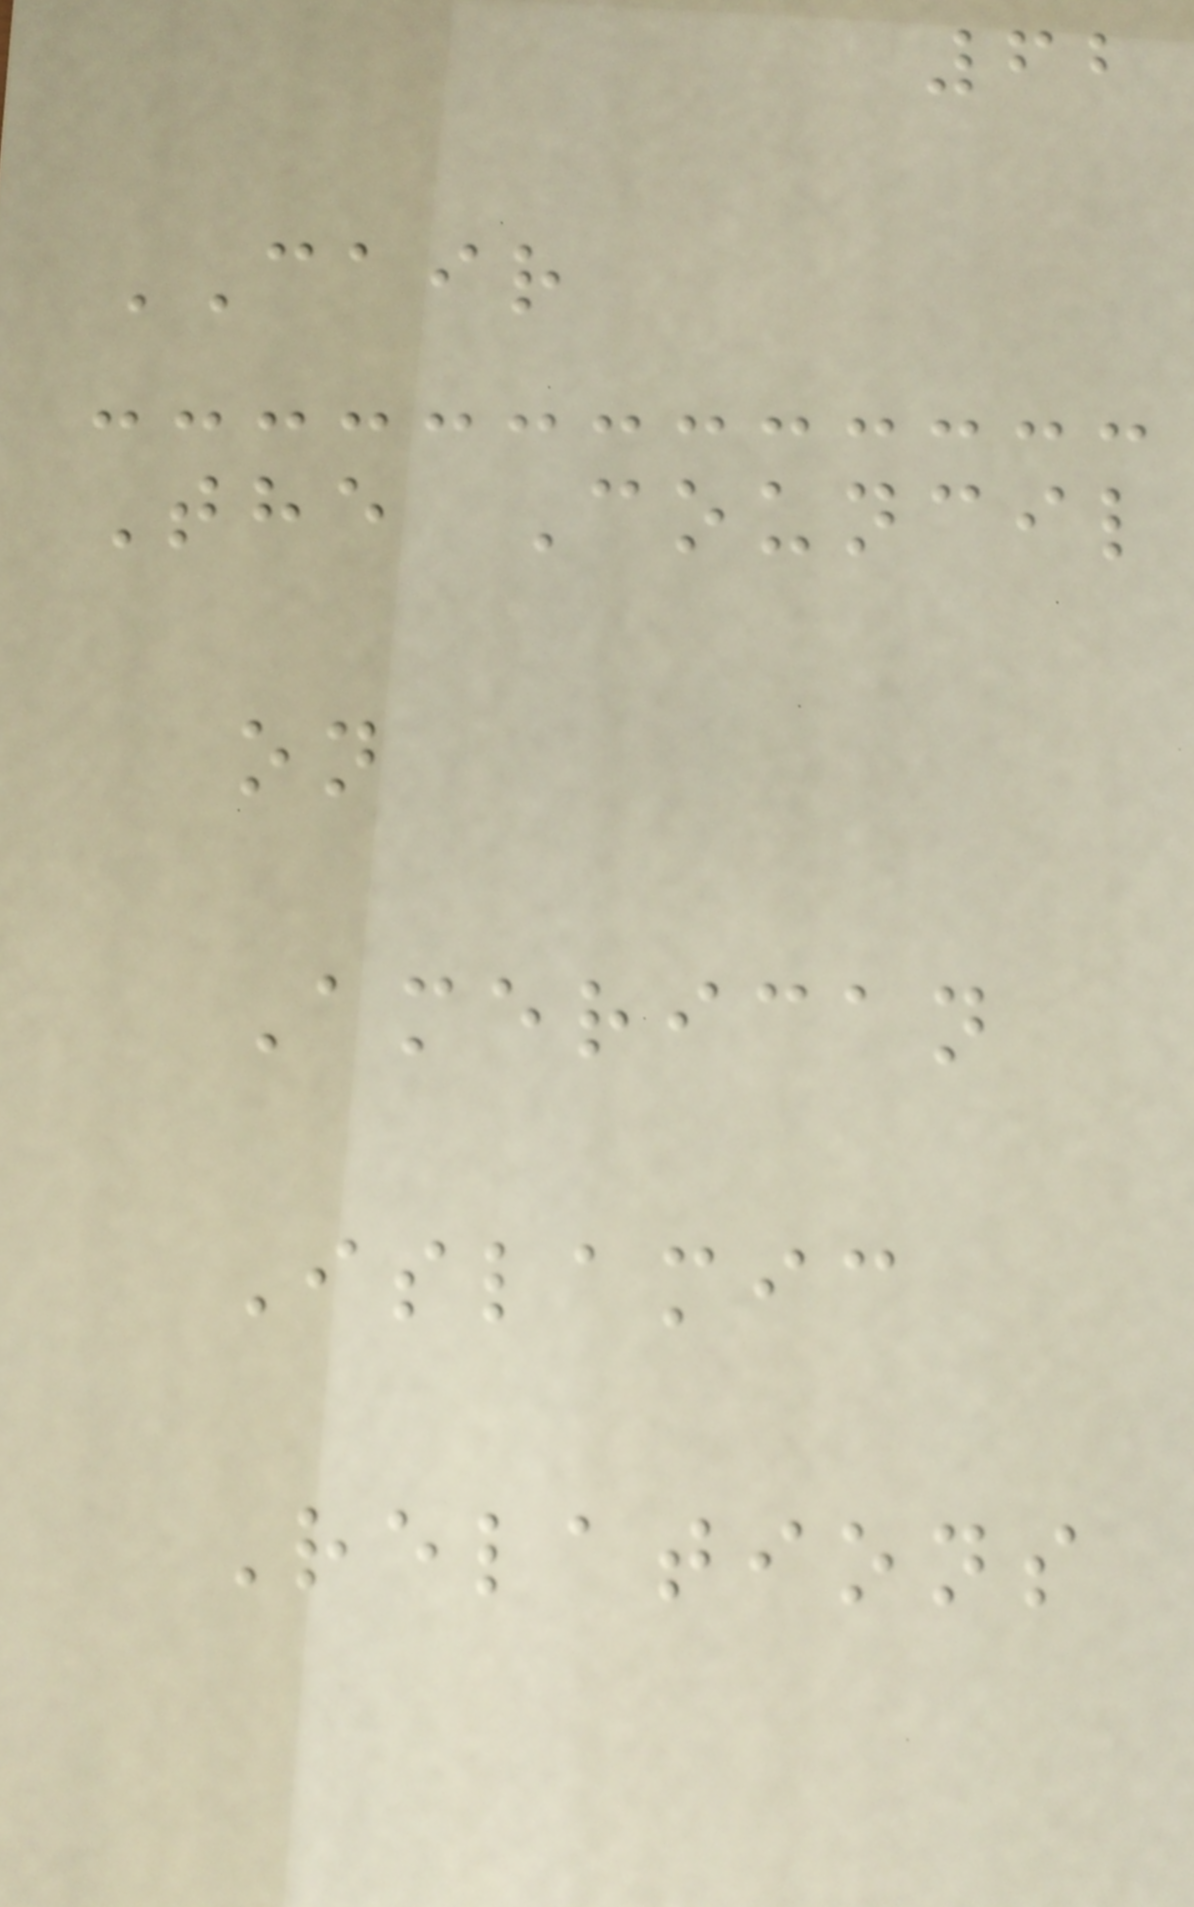62
CAIR
The Council
on
American
Islamic
Relations
